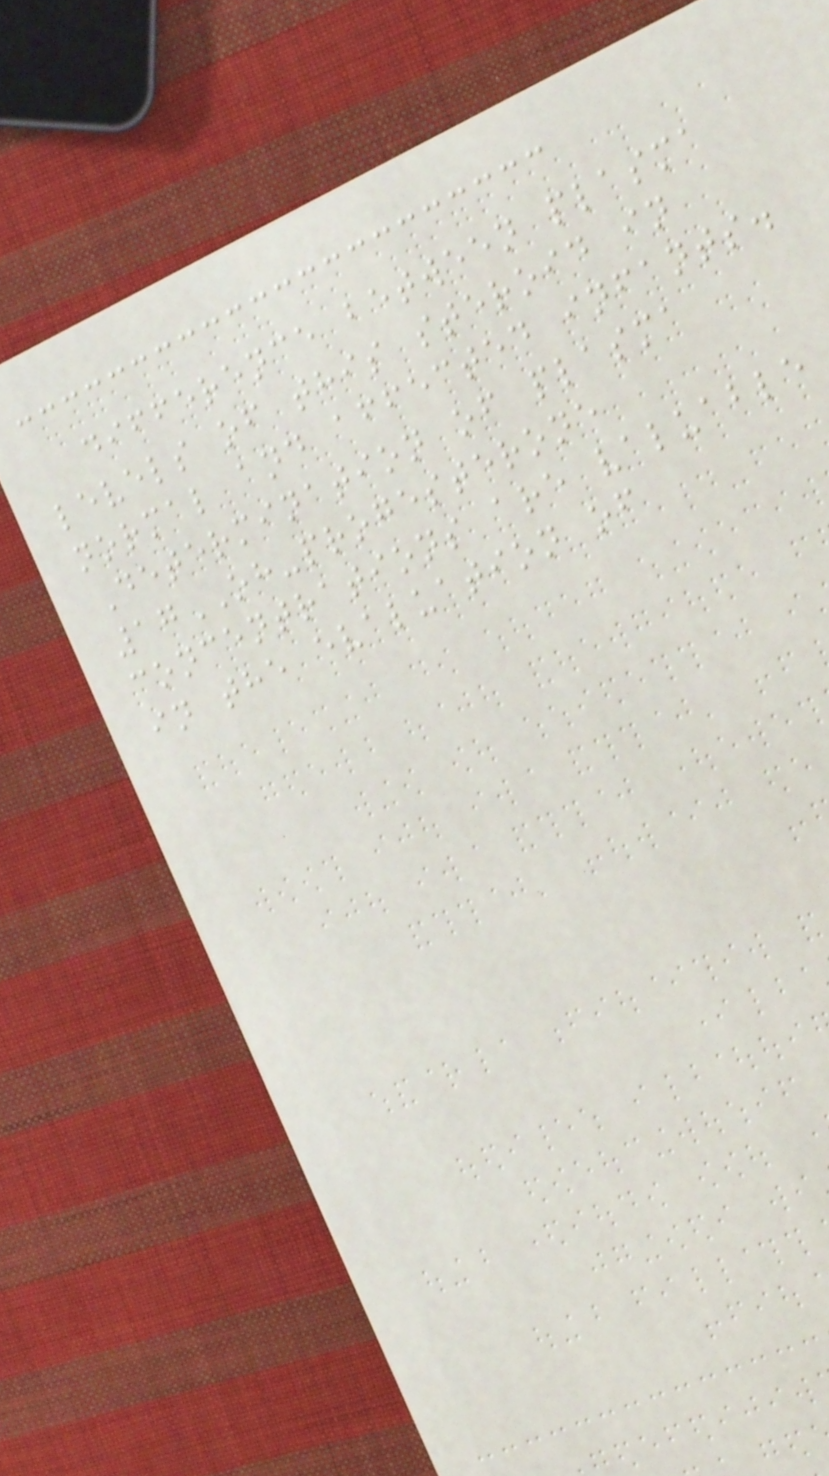difference between plasma
levels of this steroid in
normal and affected infants.
Determination of plasma
17OH-progesterone
concentrations are valuable
in the evaluation of
